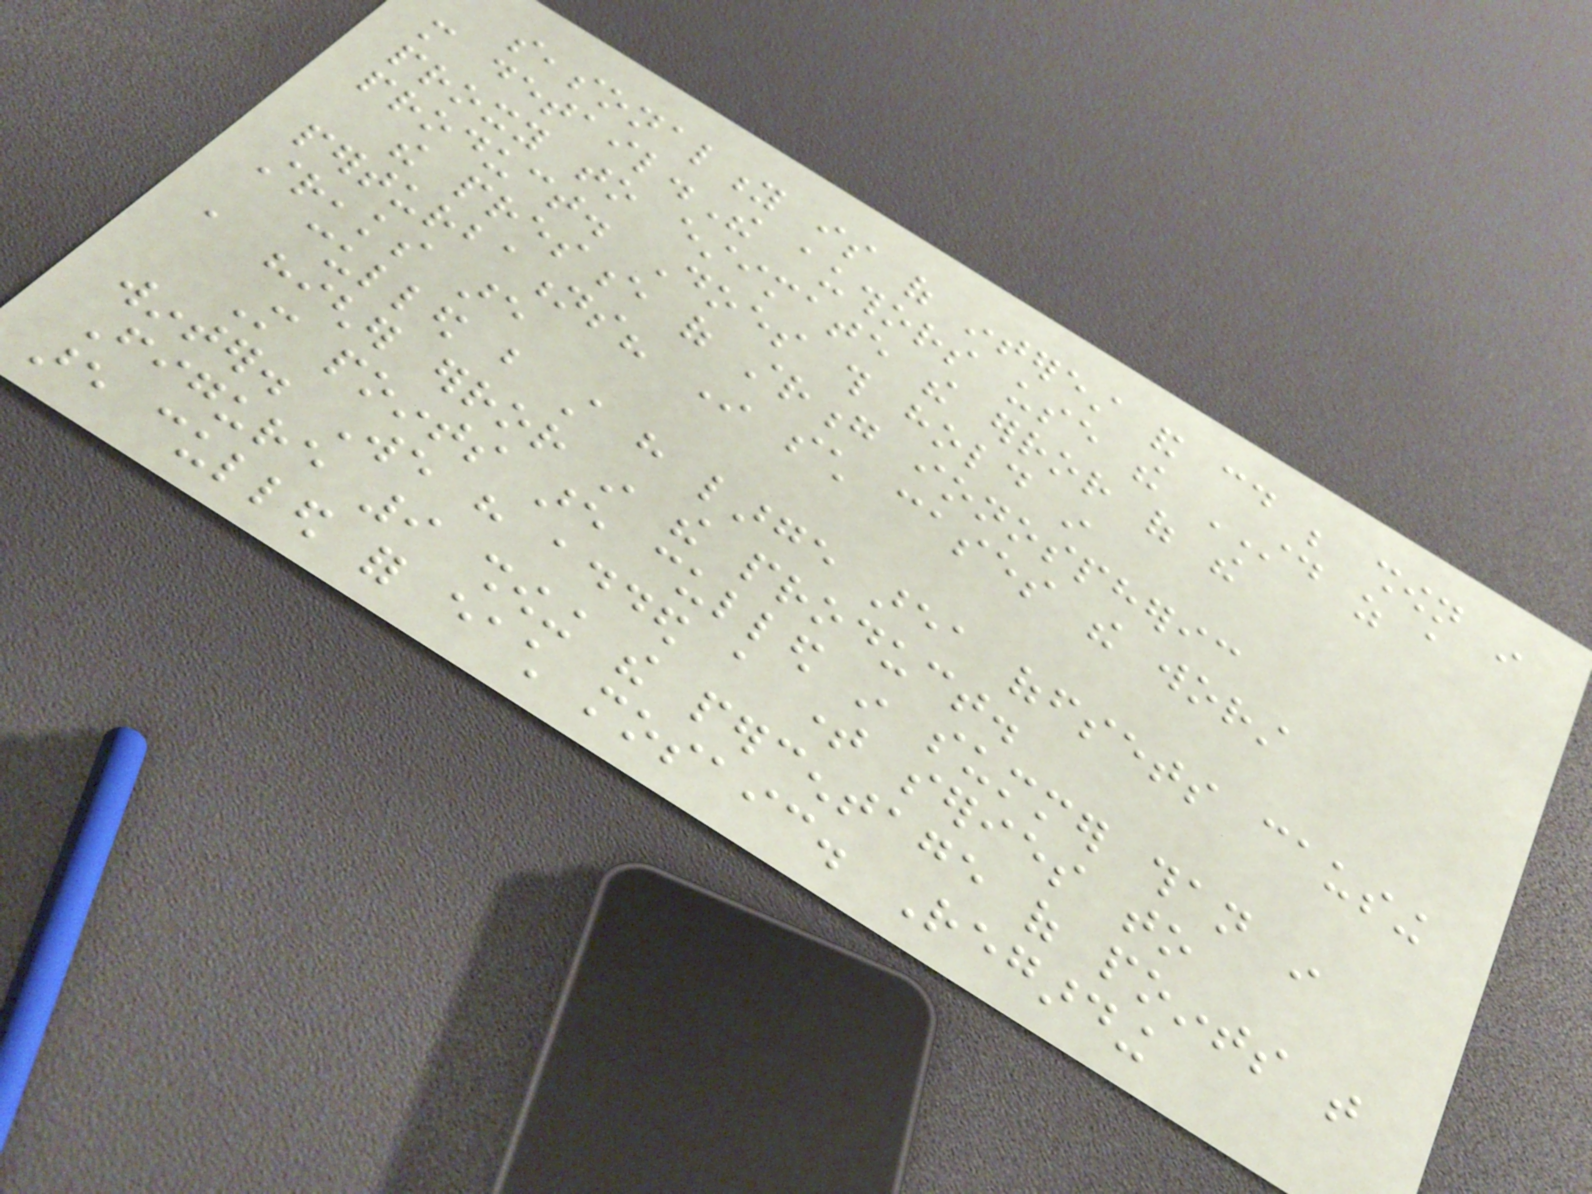seasonality is of interest and could be shown in
more detail.The authors use the STD as a
proxy to estimate the error of the
product. Does this hold in
the presence of strong ionospheric
perturbations? In such cases the worst
streaks are
culled but still have large area offsets causing
a higher error in the product.
More points are culled in summer than in
winter. We have added a time series to
Figure 9 showing the percentage of points that
are culled for each mosaic. Regarding
